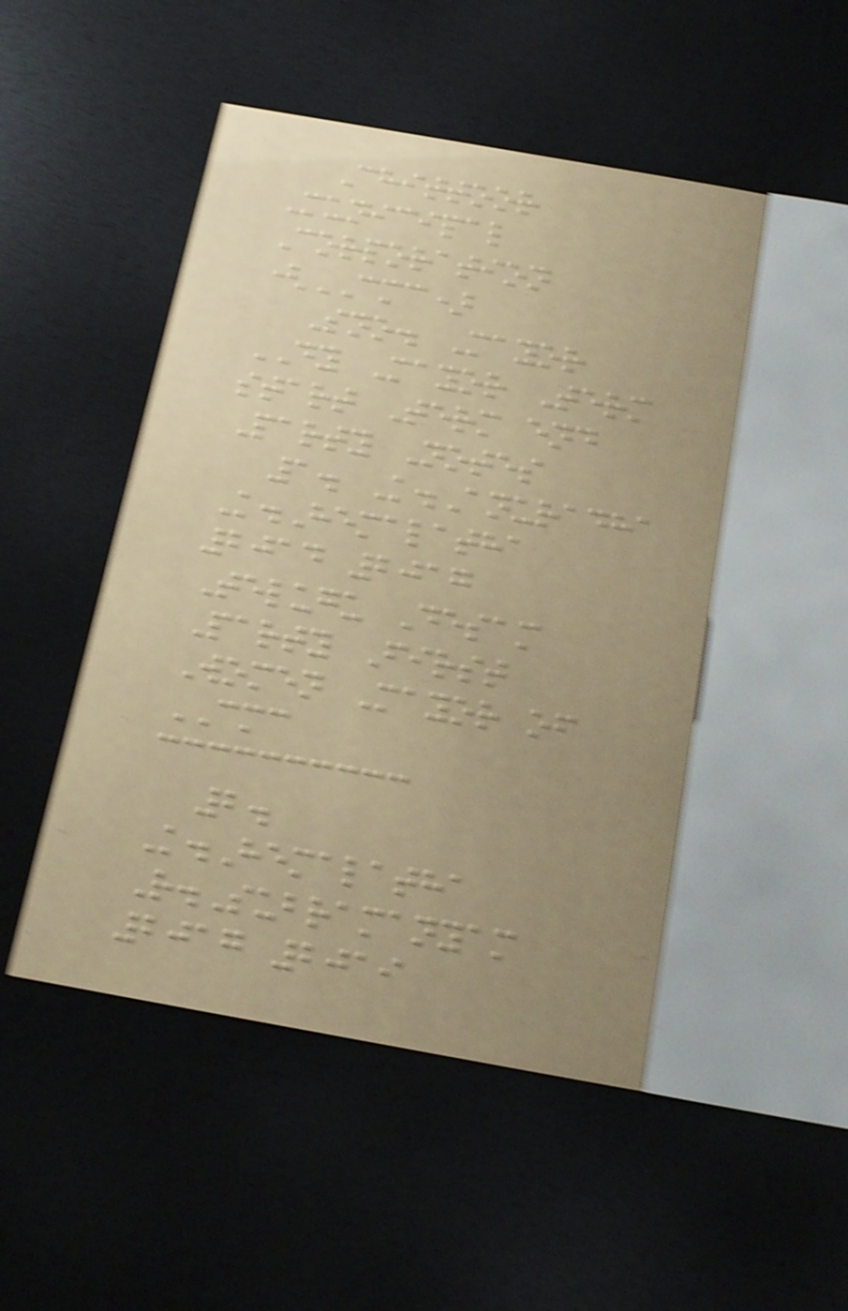Chittoor
Municipal
Corporation
(CMC)
Sno. Mayor
DY Mayor Term
start Term end
Party Notes
1. K.Anuradha
K.Hemalatha
2014 2017
Telugu Desam
Party First
Women Mayor of
CMC
2.
K.Hemalatha
R.Subramanyam
2017 2019
